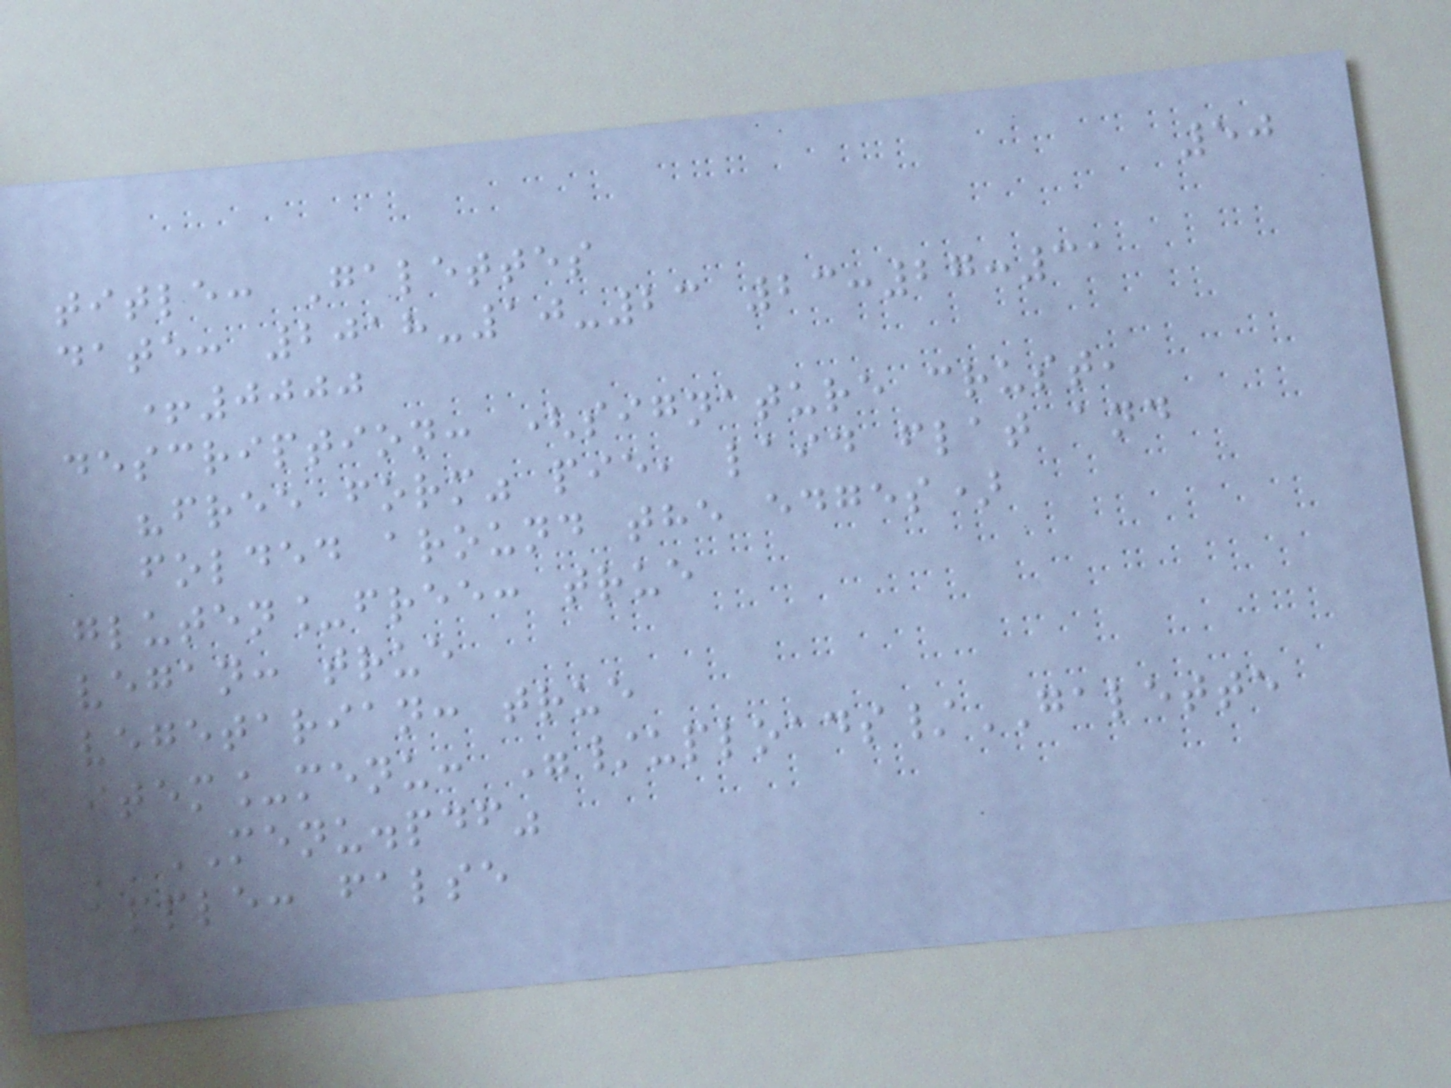50
title: Galettes
date: 2018-10-23 23:27:31
+0000
description: (signature crust,
"free form" pie, laid flat and
folded around the edges)
gluten_free: true
vegan: true
vegetarian: true
item_menu: "/uploads/GALETTE
MENU.pdf"
apple: false
